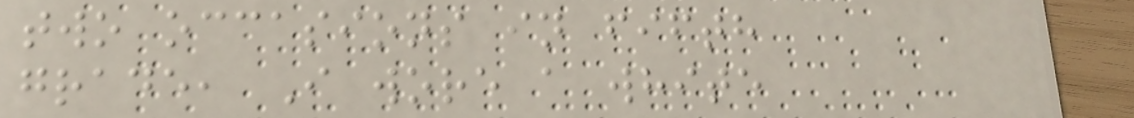two occasions in fifth
grade, I wore a white
